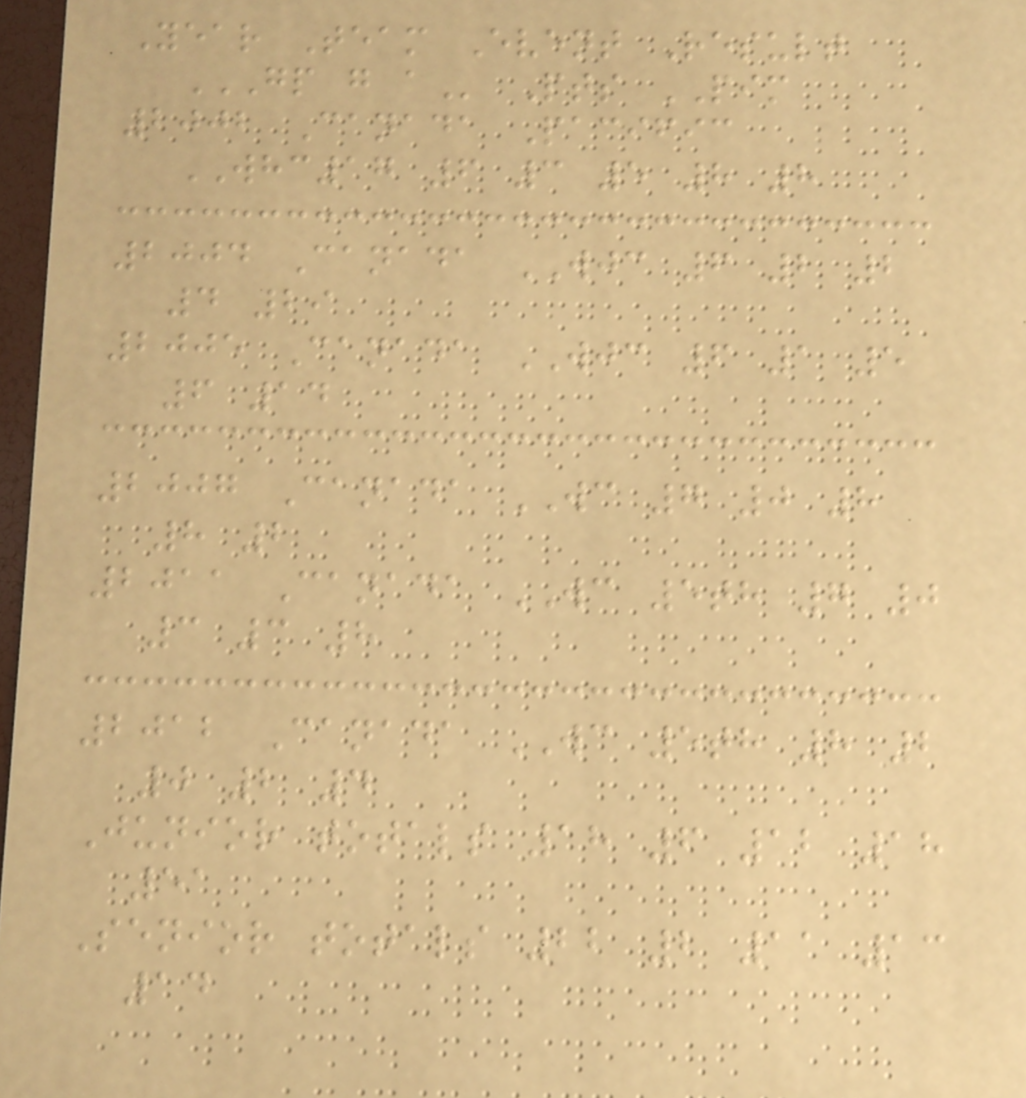Year Team Event Result
GP G A Pts PIM
2002 Canada Pacific
WHC17 6 3 5 8 8
2004 Canada WJC 6 2 2
4 29
2005 Canada WJC 6 1 5
6 14
2007 Canada WC 7 0 8
8 2
2011 Canada WC 5th 7 0
3 3 8
2012 Canada WC 5th 8 2
0 2 4
Junior totals 18 6 12 18
51
Senior totals 22 2 11 13
14
